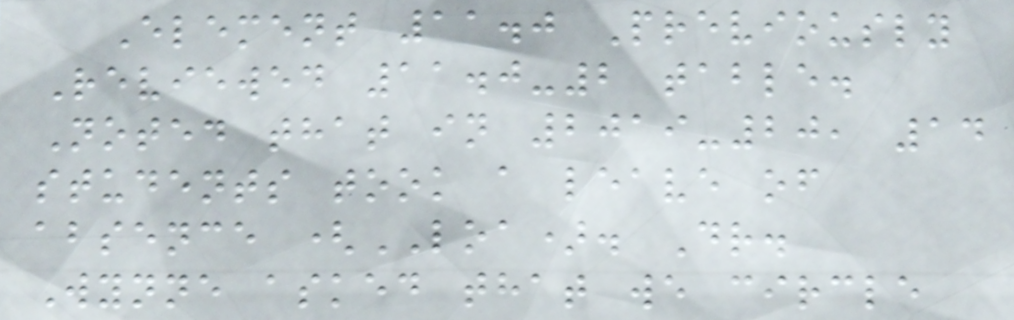Element 11.0 Previously
Reviewed 11.0-2 table.
Noted that in 2019-20, 14
students took a leave of
absence (LOA). Dr.
Wynne asked that we circle
